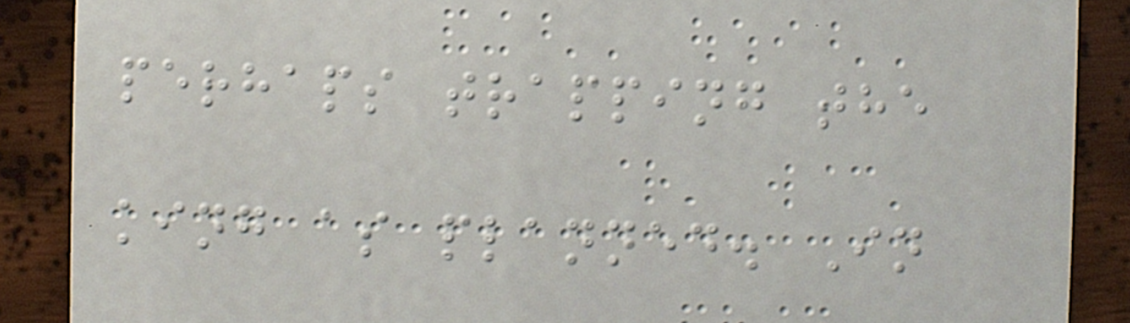perhaps trapping the
king as planned. In
